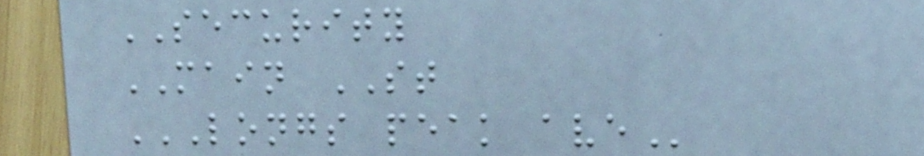SECURITY
MAIN ST
LONGS PEAK AVE
